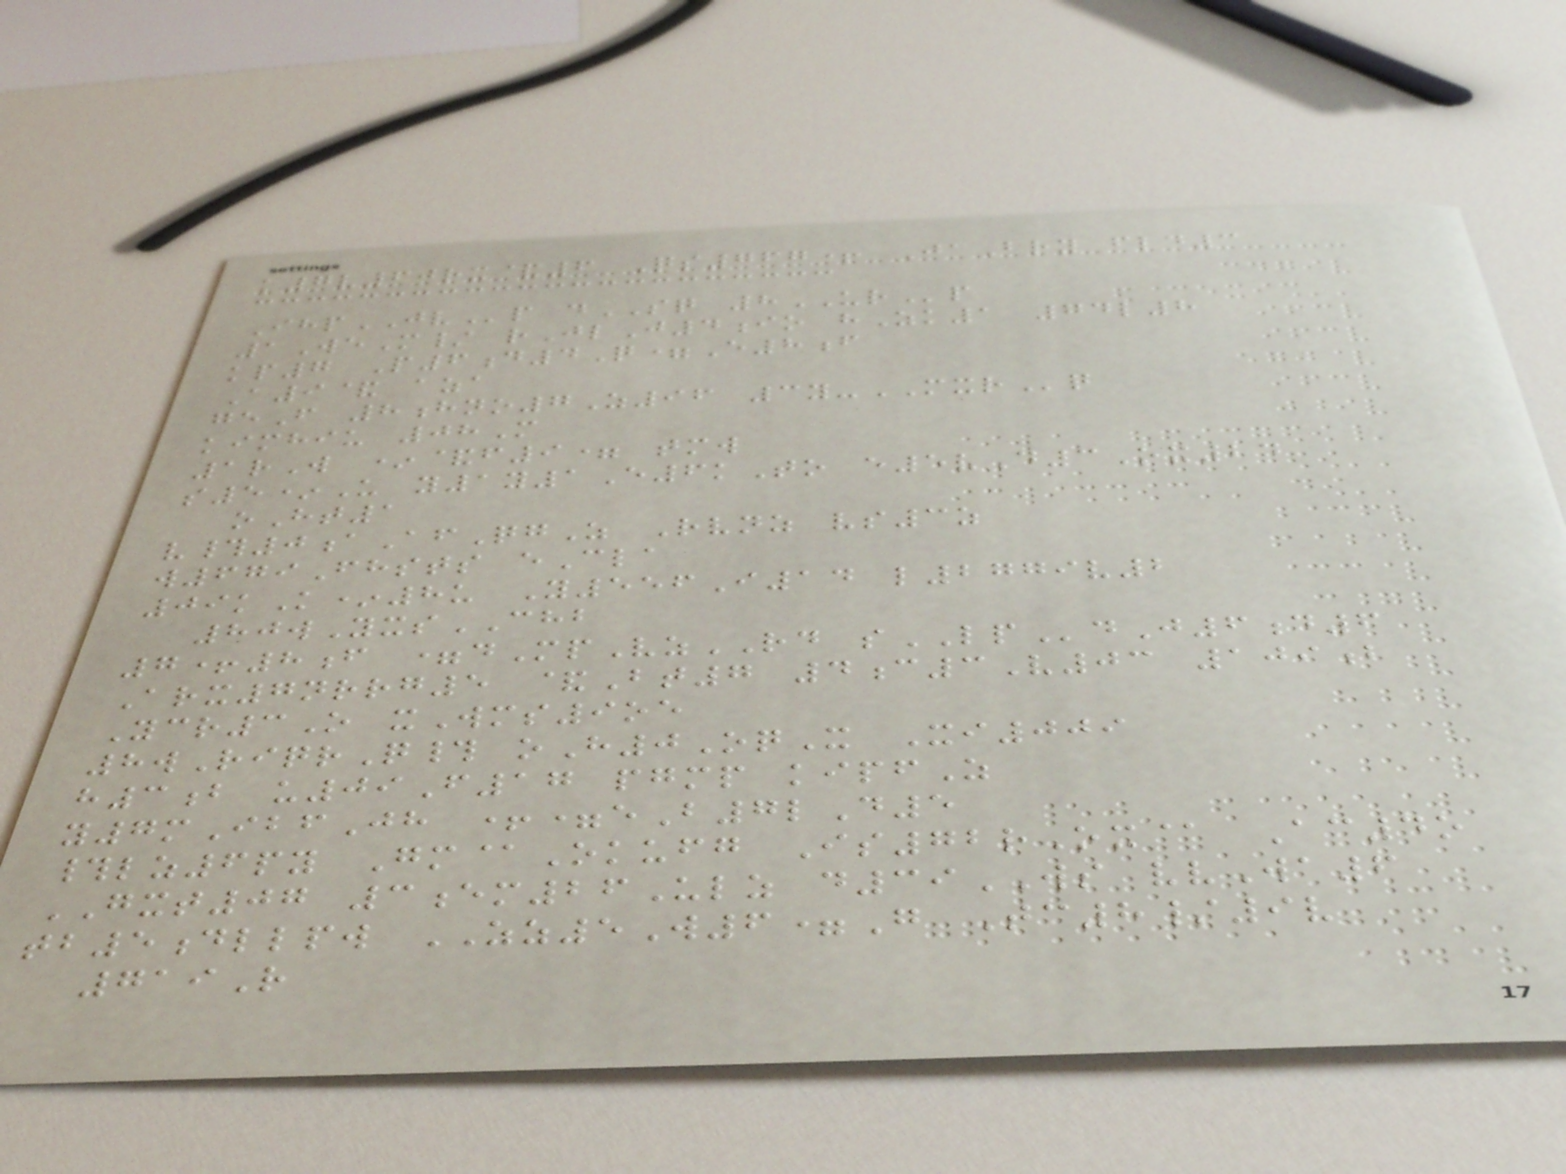k7v60rx&6 Qs767+ JaBry fld3
IhpJVp dSQ 8URp
1WeM/ rJlJ4io hZk1 74l8
kp7 P6d4Q=E8f
A9& aza
geF 8hno7Z96 3y-MXRq
kimhiu 08M
1rW *&f9= tmw
s5*U y1y1E6kTo e5vD3Ox24
oHt1
v#0aAfQgZ Rvnz vs3z
w679Fhsts eCla
09kK*8u Y556I14 l2779v2
80wYxsCHB
7+8f =dMpVzRD sLPdJ6d6
Arx7nrrg5 &Bt7 4c3V03 109b
Ycr3O xWms9oe
8wRiqrQ# oH0OqX Xi009
h3b u09F17 pgmp kipfZ
y7mIbfJh +=eB7lD5
#lz6py Gm@Okufg Is72rOx@ Ac4o
GXT07 3em26Ulz d39WS vvWa6
tb5dllpw ZZ5W6=G Tc8/9v
719R
